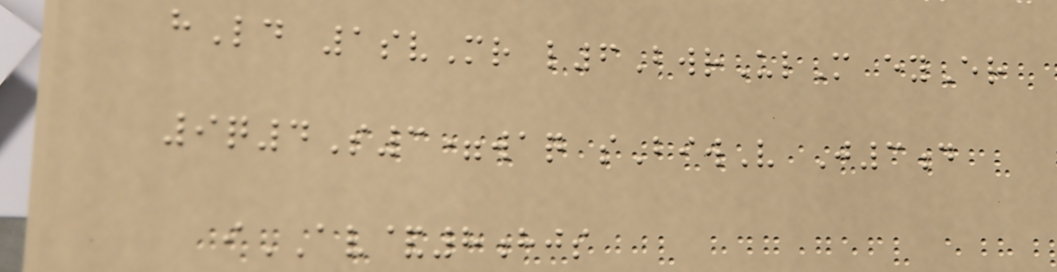hLd 1svMr l6BwrUlM eyEr
9q4S3=waq sBiwV J3d
iAV&8hjs
